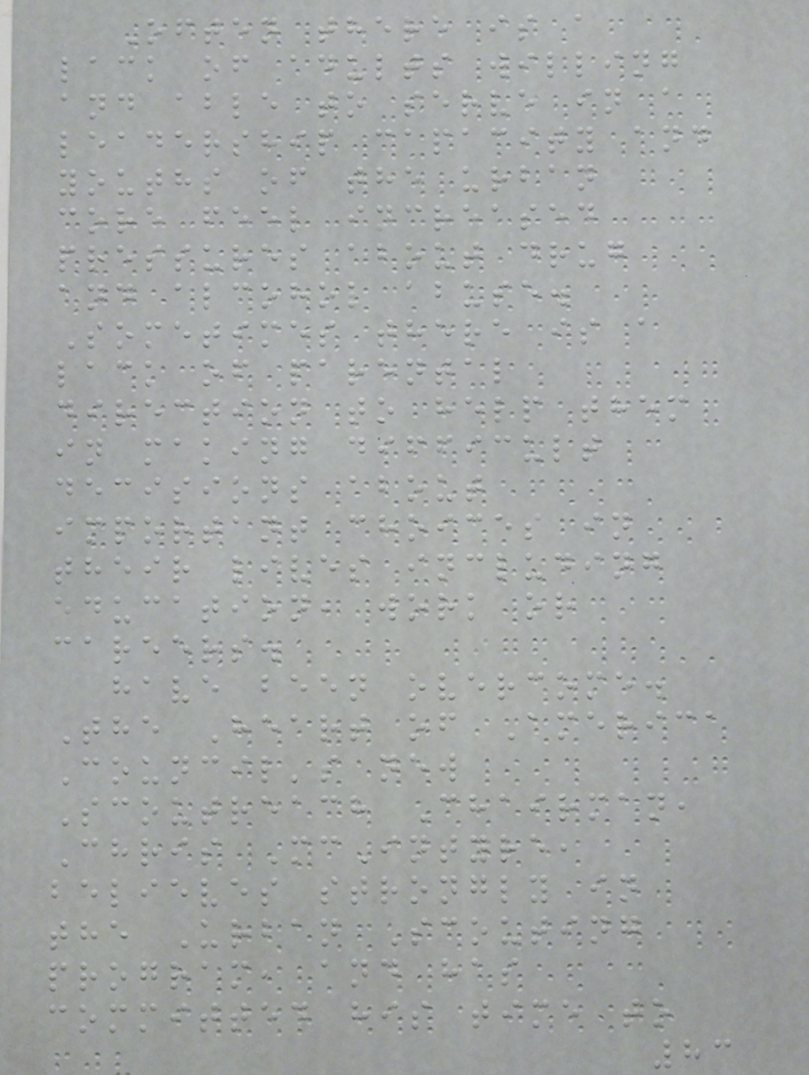Often there is a
lack of adults willing
and able to serve in a
leadership capacity and
youths of the urban
core feel increased
pressures about drug
and alcohol abuse.
Sometimes there is a
lack of parental
direction to help them
in making difficult
decisions about
important choices in
their lives including
education, work or
careers.
have been overcome.
The Heart of America
Council's new
Scoutreach Chairman,
Chris McIntyre,
believes strongly in
the Urban Scouting
program, and has
committed his time to
83
